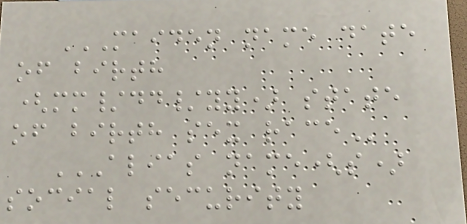MAIDEN NAME DATE
OF BIRTH
(MM/DD/YY) STATE
OF BIRTH SEX RACE
ALIAS NAME(S)
SOCIAL SECURITY
